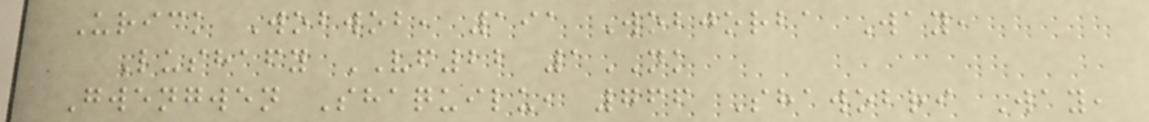Urick Wobwob, 191 Wobjorba Way,
Lushafy VF22 1NK
Gwengwen Shaquilu, 766 Shawobri Way,
